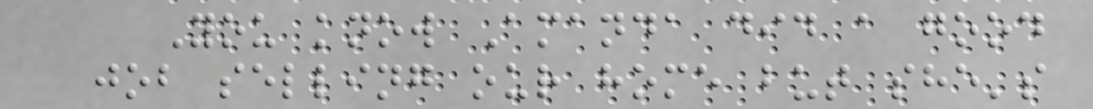You know Amanda did a good
job selling our home but she's
